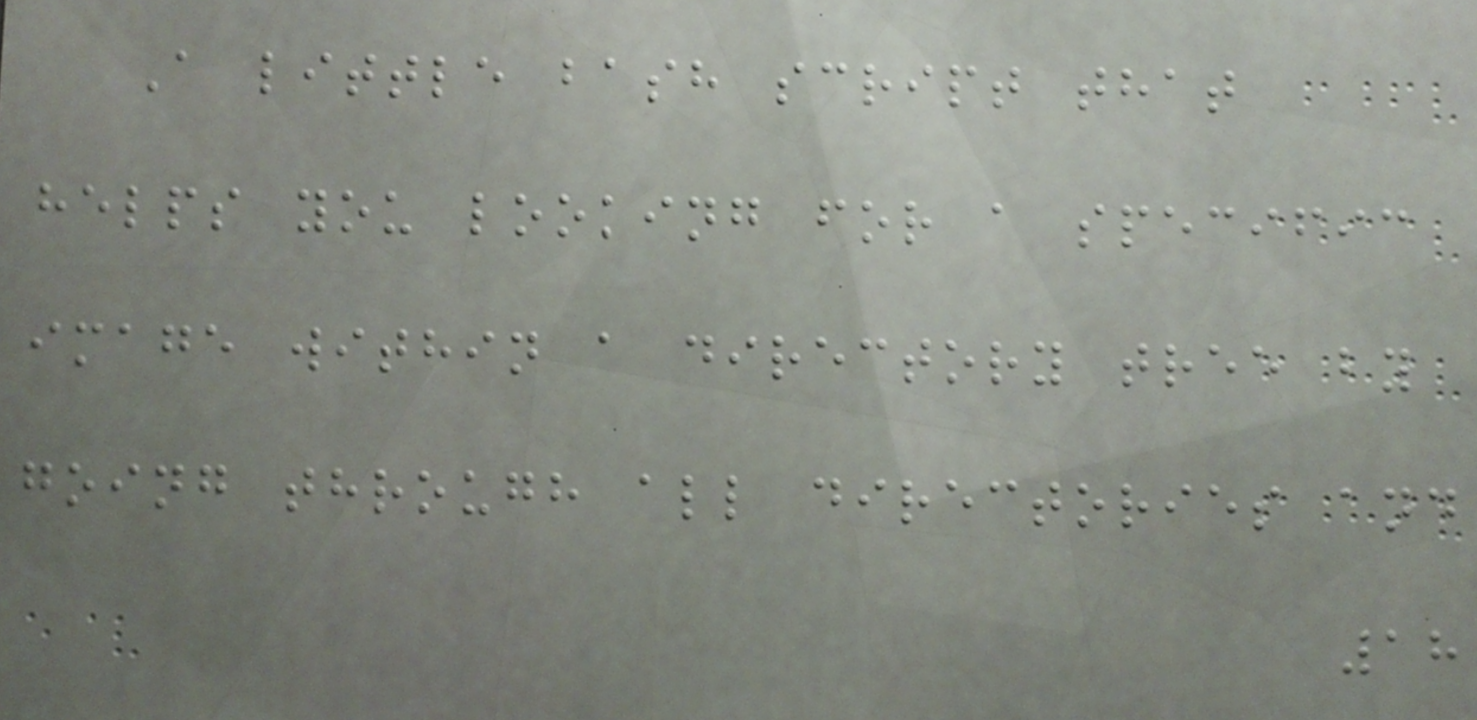A little bash script that
helps you looking for a specific
image within a directory tree by
going through all directories and
18
